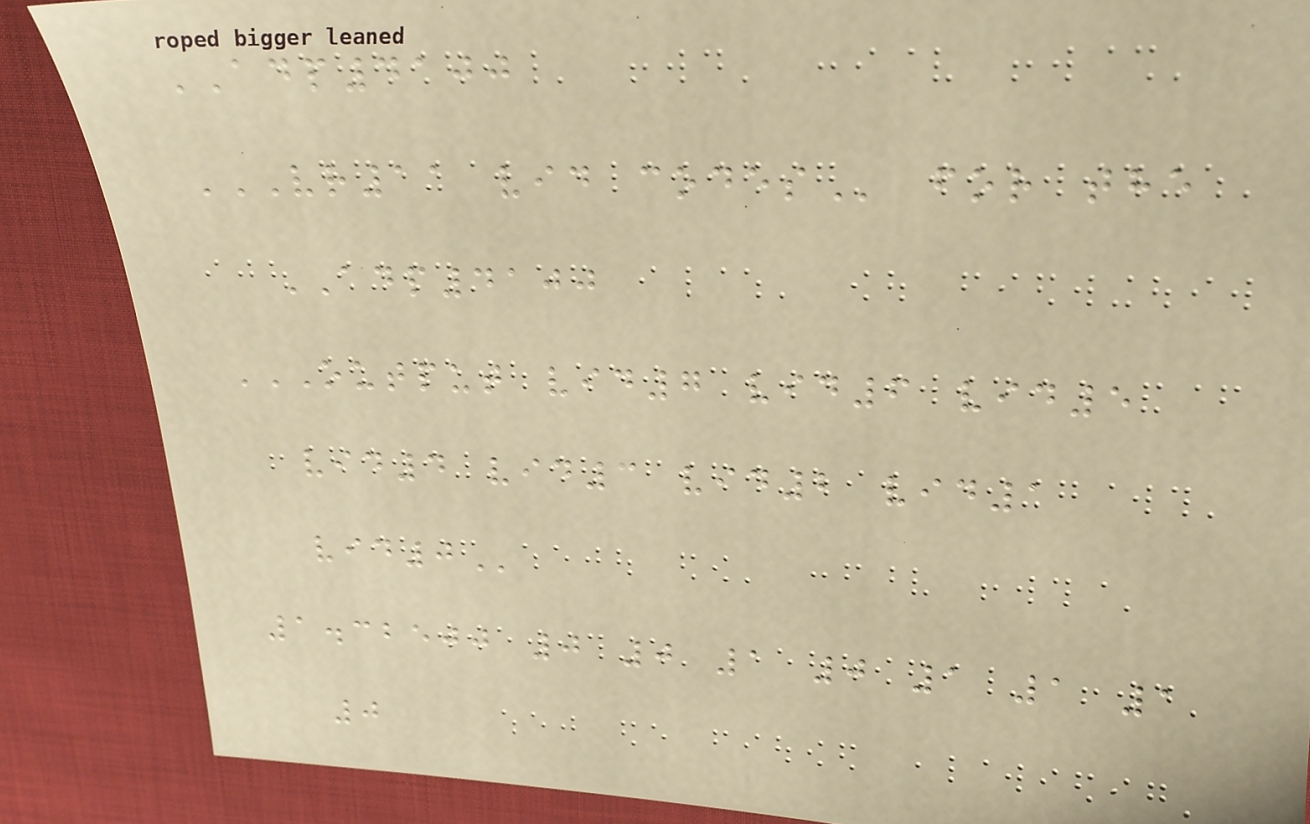ADP4100
VR11 VID CODES for the
ADP4100
OUTPUT VID7 VID6 VID5
VID4 VID3 VID2 VID1
VID0
1.32500 0 0 1 0 1 1 1
0
